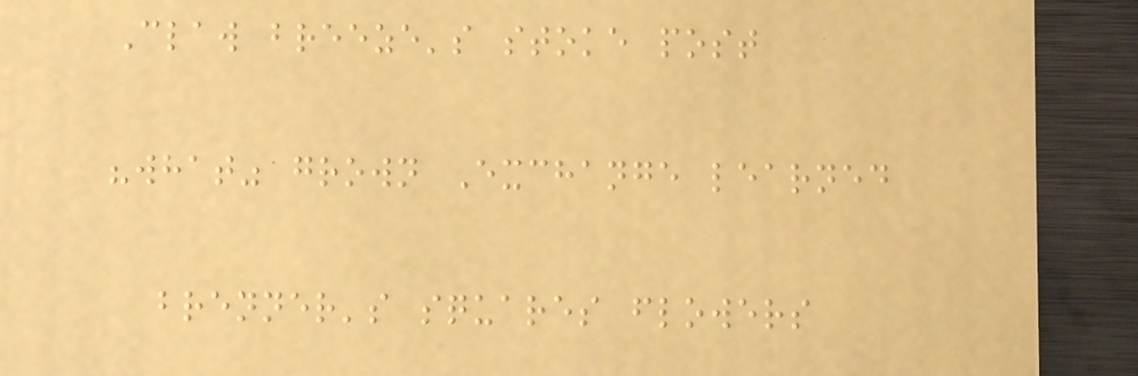Claw breeze's stoke post
"what" grown Exchange learned
brenner's squares flowers
